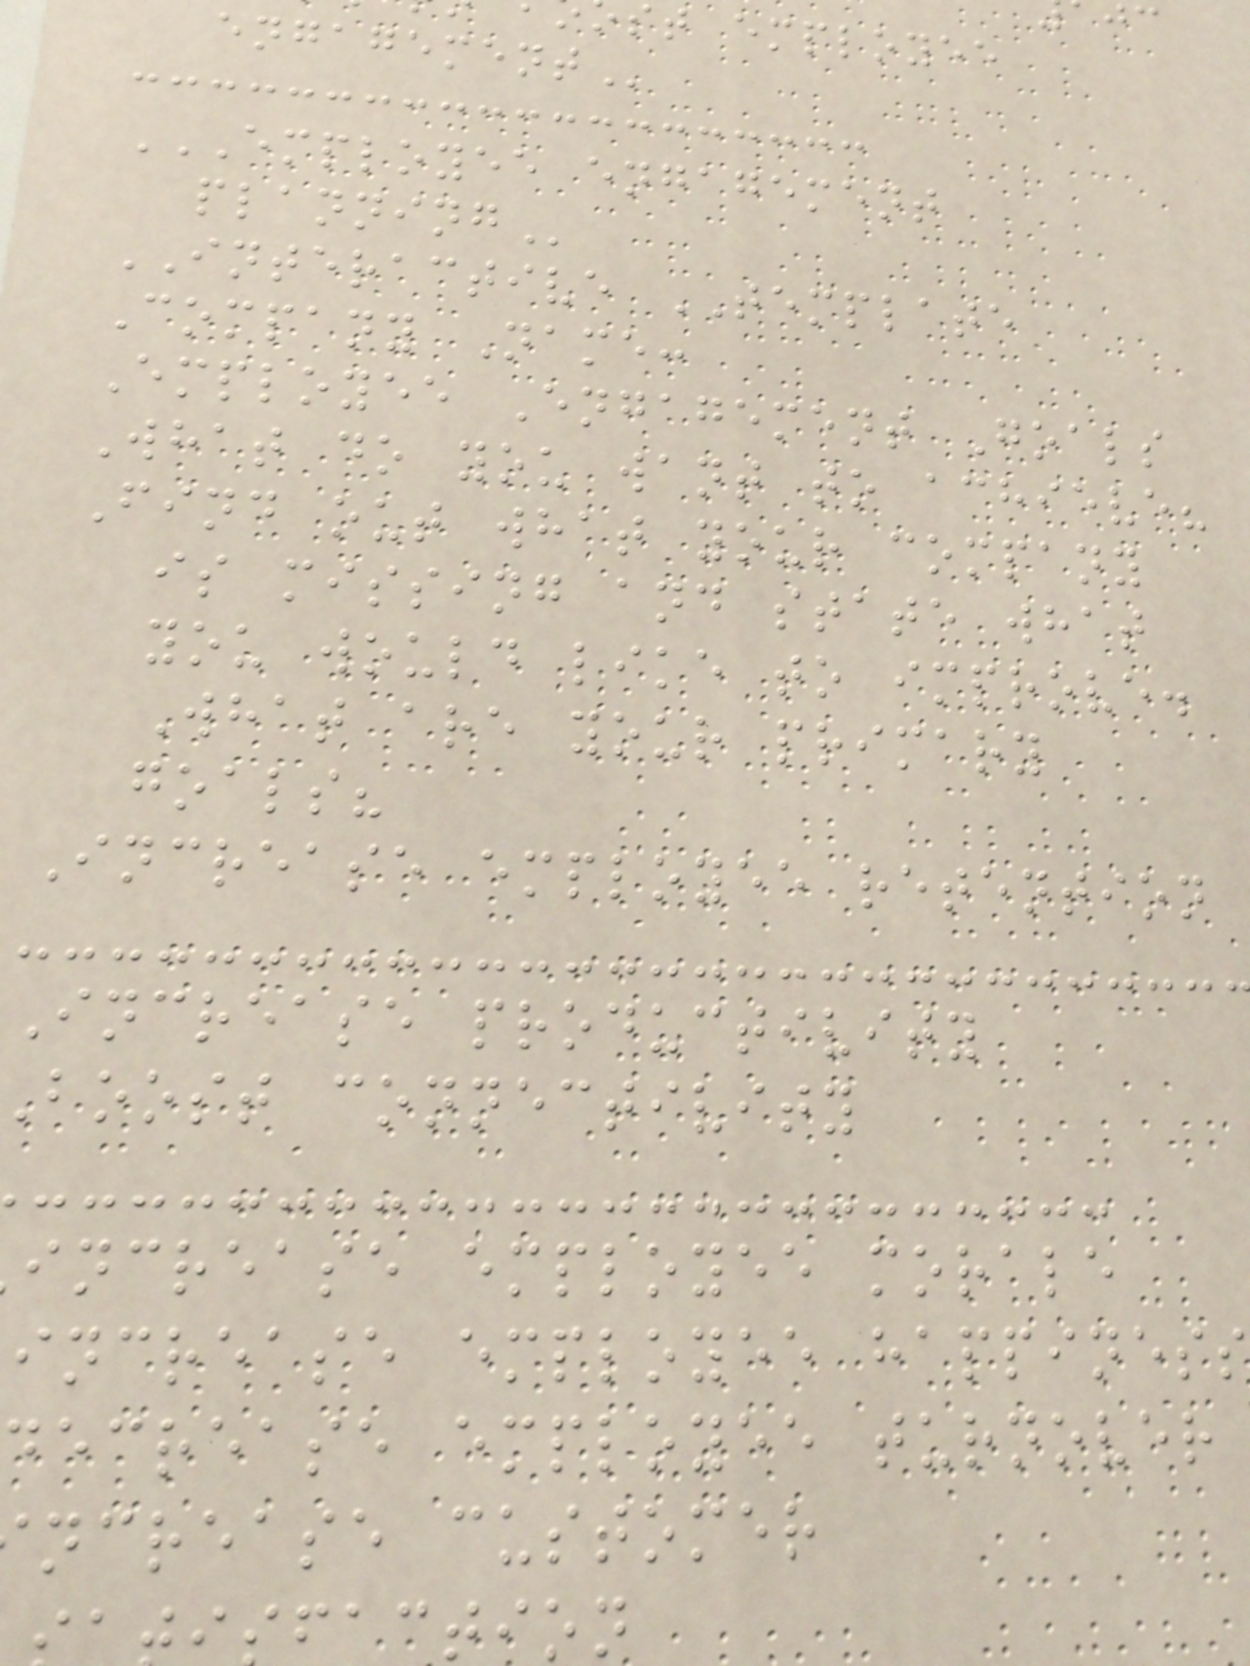st employee
EMPLOYEE ENGAGEMENT
INTERACTIVE TEMPLATE
Company Name:
Employee Engagement Goals
What do you want to achieve?
Find out what your company
is missing and state what
you would like to improve.
What are your primary
goals?
Increase employee retention
Increase productivity
boost connectivity
increase employee morale
increase employee happiness
ecrease employee turnover
ncrease customer
action
